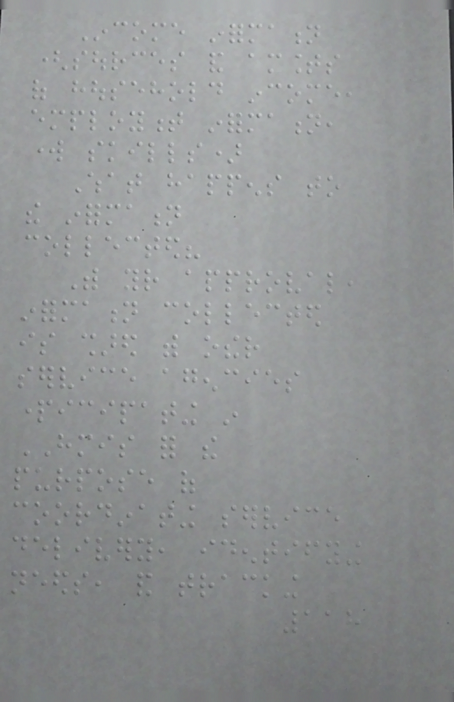Income information
(sources and amounts
of household income,
employment information,
work skills)
What happens to
the information
collected?
With your approval,
information collected
is shared with other
service agencies
participating in
HMIS for the
purpose of
coordinating service
delivery, identifying
needs, and tracking
118
